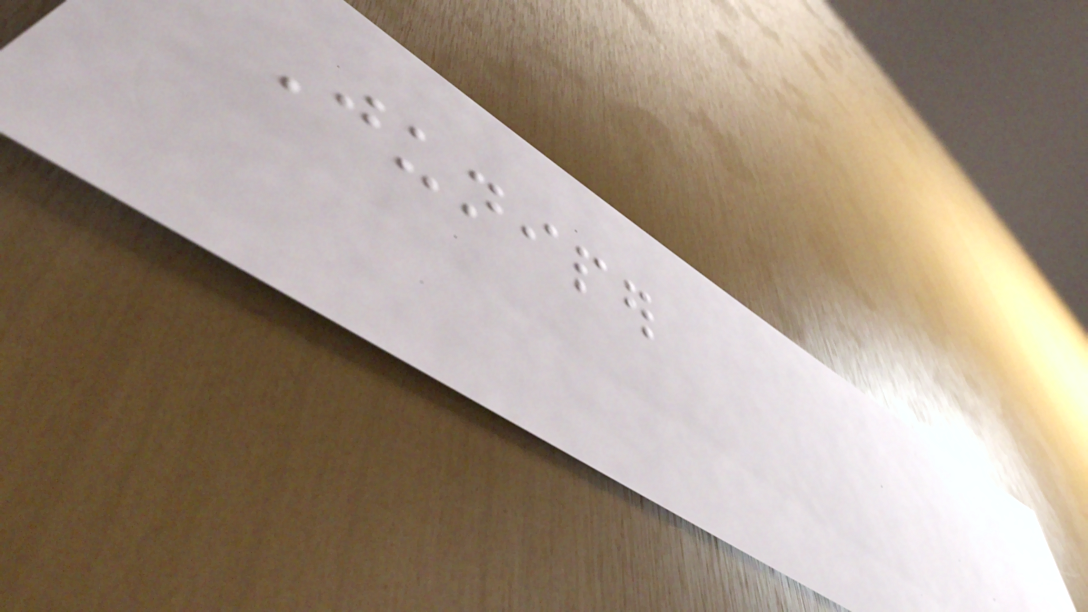Juniper
